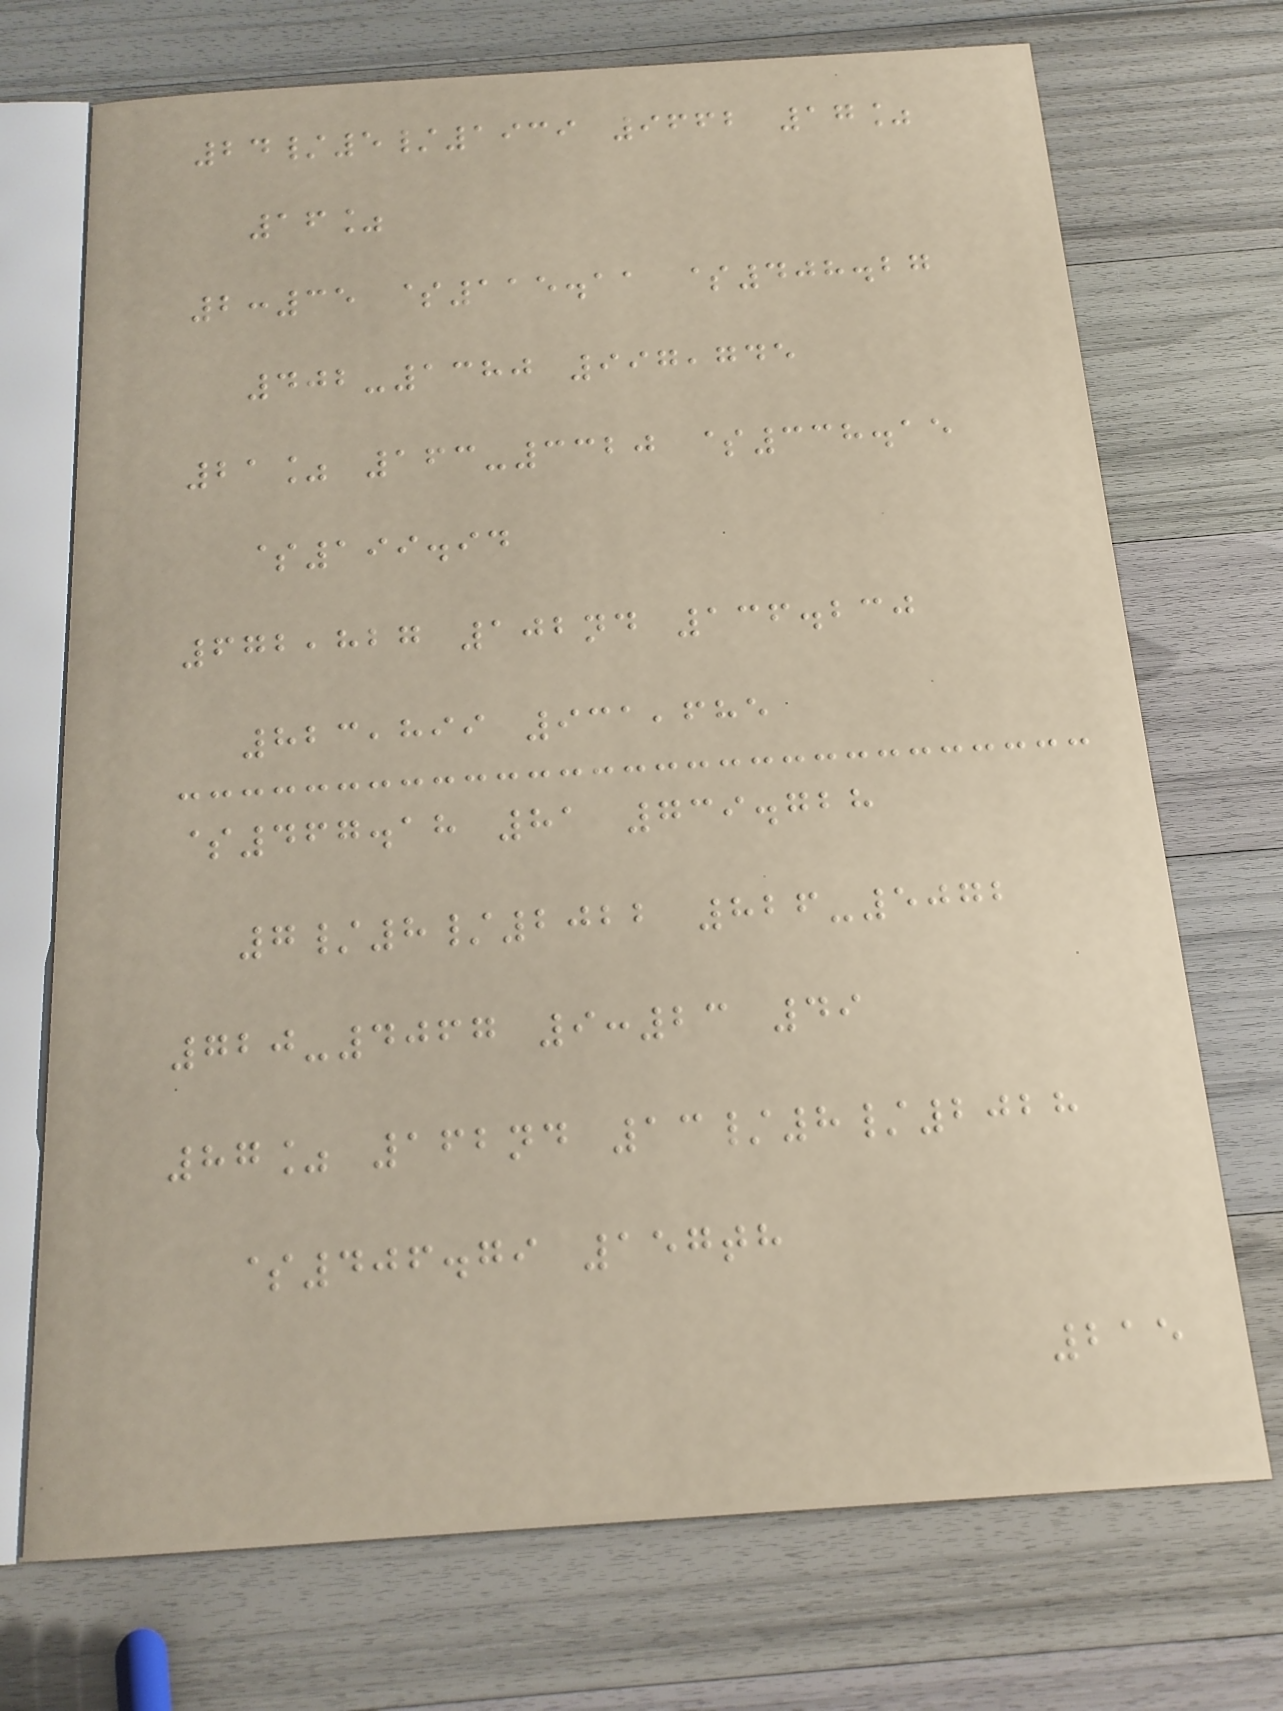24/5/1939 9662 17%
16%
2:35 $115.11 $408.27
402-1380 997,745
21% 163-3320 $338.15
$199.94
672,827 102nd 136.230
823,899 931,685
$467.18 81 739.728
7/8/2022 826-5072
720-4067 9:23 49
87% 162nd 13/8/2028
$406.79 157th
215
